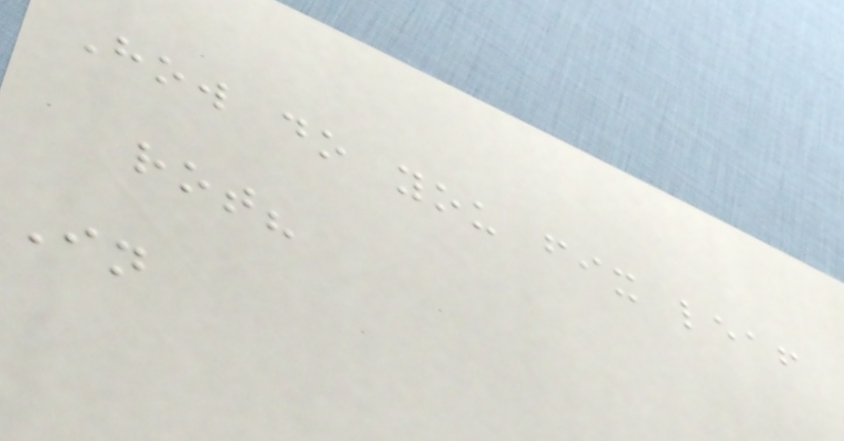How do you fix leaf
rot?
In
